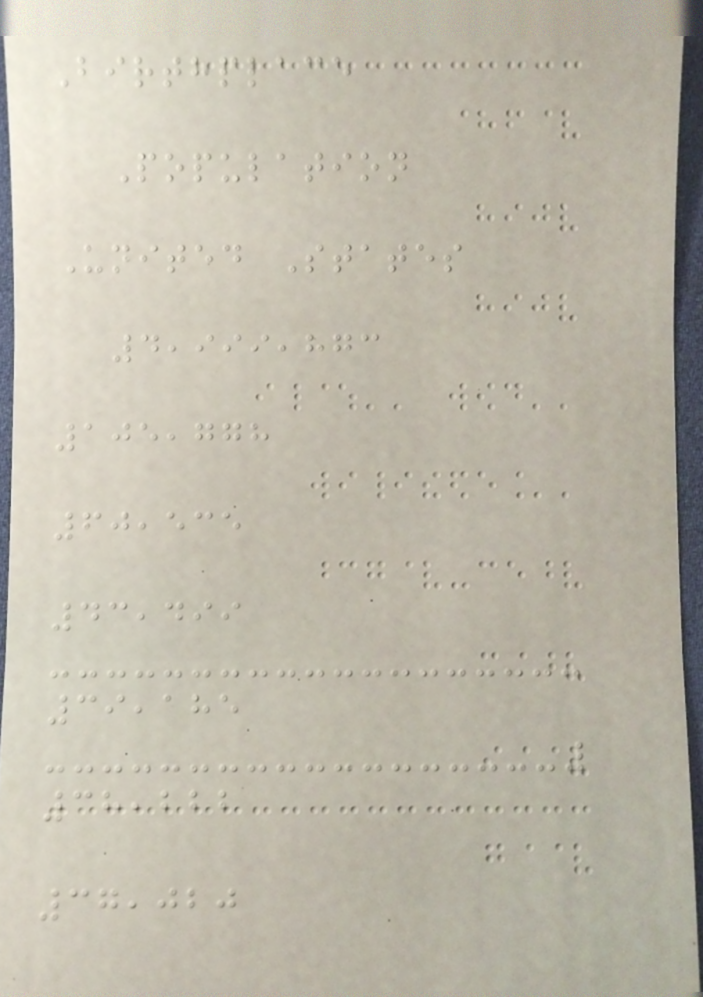Birthplace
Population
United States
4,999,873
105,778
60,535
43,499
39,185
38,222
37,020
